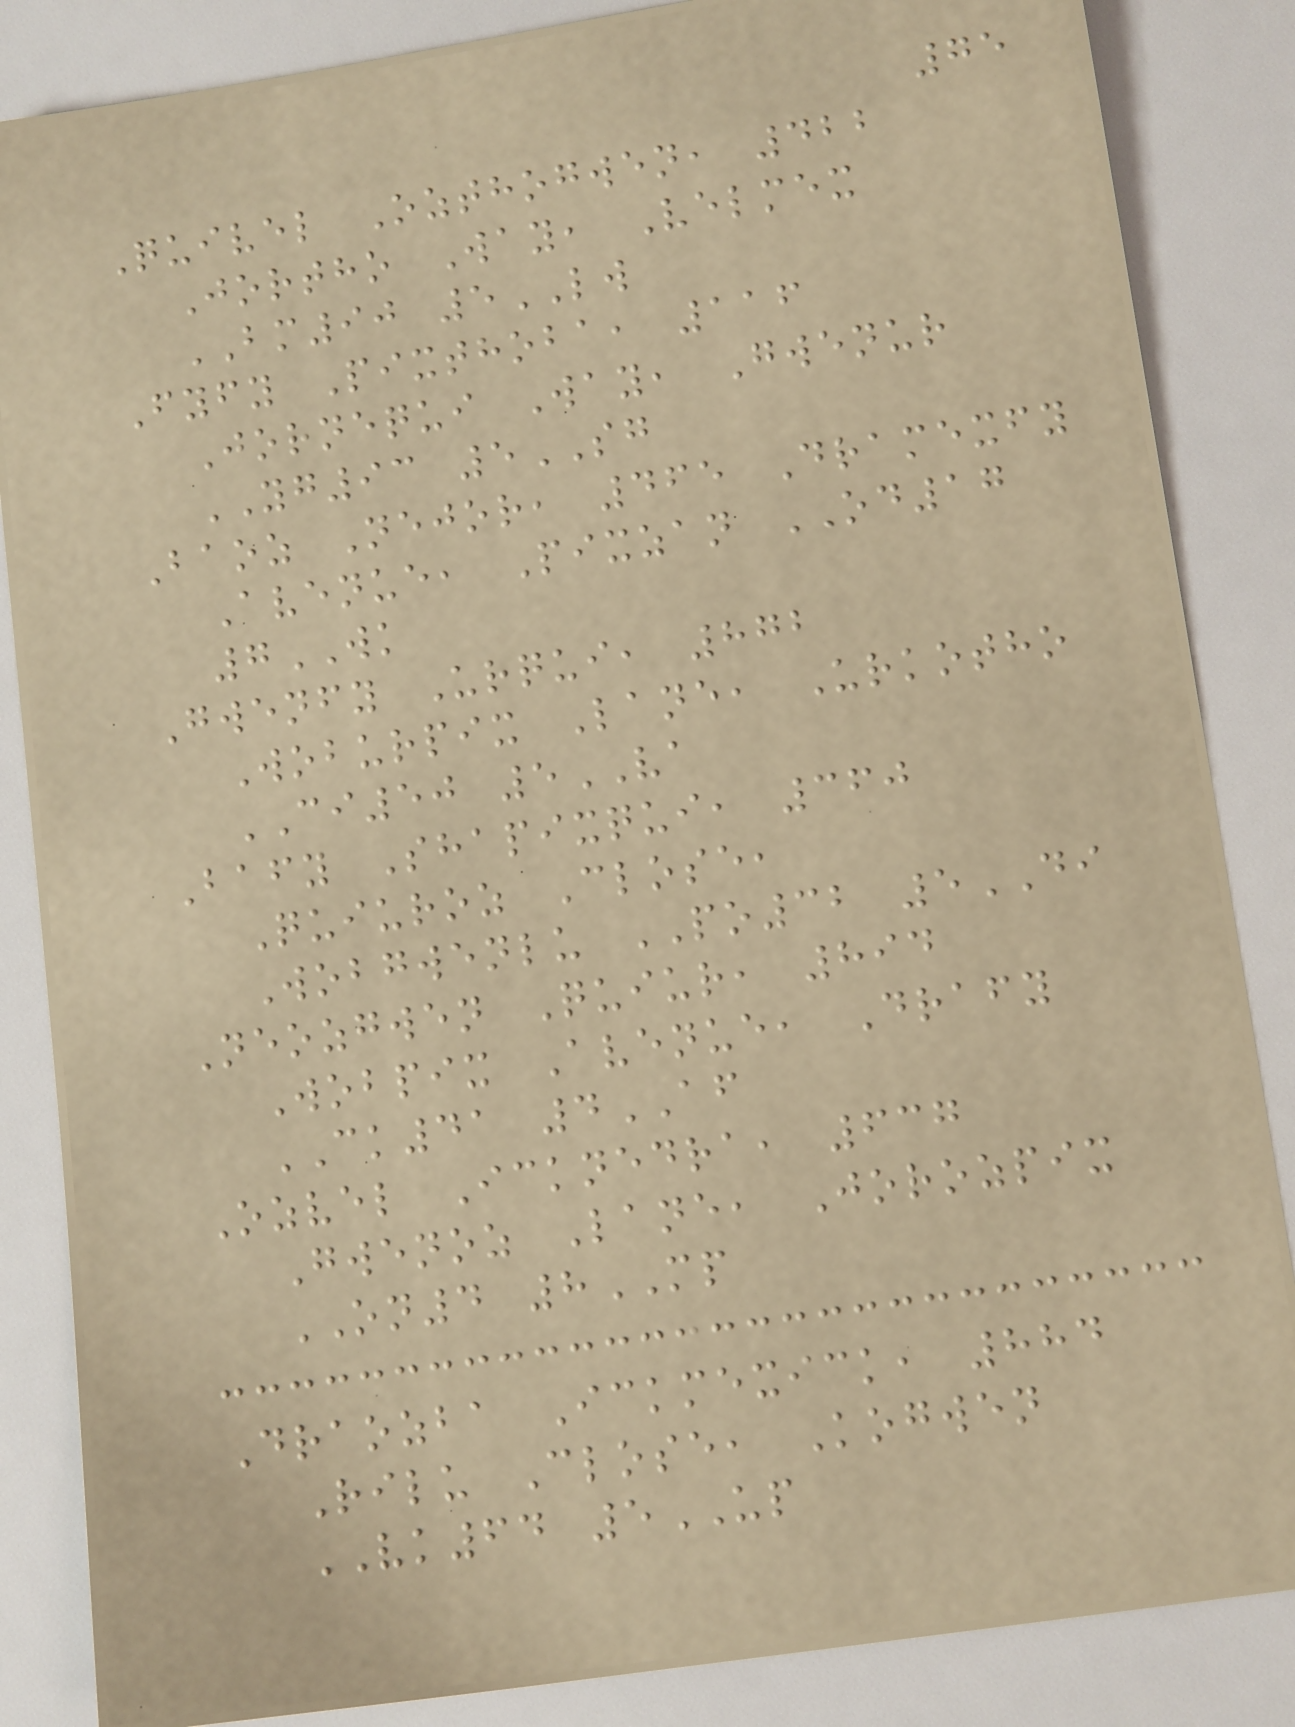75
Quivel Ozthogwen, 422
Jortho Way, Velmex
BM90 5LW
Fyfy Pixthoba, 116
Jornequi Way, Gwenur
YG93 5SG
Baoz Nejor, 465 Dramexfy
Avenue, Pixzan OD17
7WK
Gwenfy Urqui, 872
Woburpix Lane, Urkotho
CI50 5VA
Bafy Shapixqui, 360
Quiuroz Close,
Wobgwenlu PO32 5DI
Neozgwen Quiur, 894
Wobpix Avenue, Drafy
CK41 4AF
Ozvel Icknedra, 637
Gwenoz Lane, Jorozpix
ON4 8MP
Draozba Ickmexick, 884
Rilu Close, Kogwen
VK64 5UP
